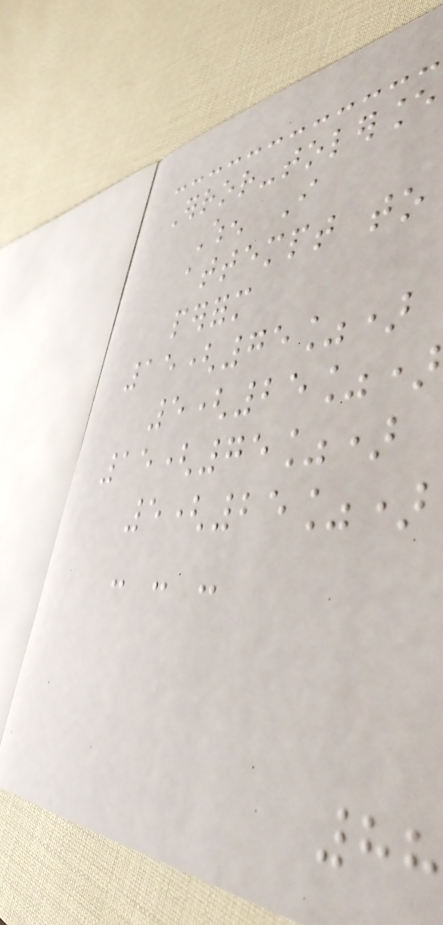Error-tolerance
When I
attempt to
perform
15(75%)
5(25%)
15(75%)
5(25%)
- - -
88
